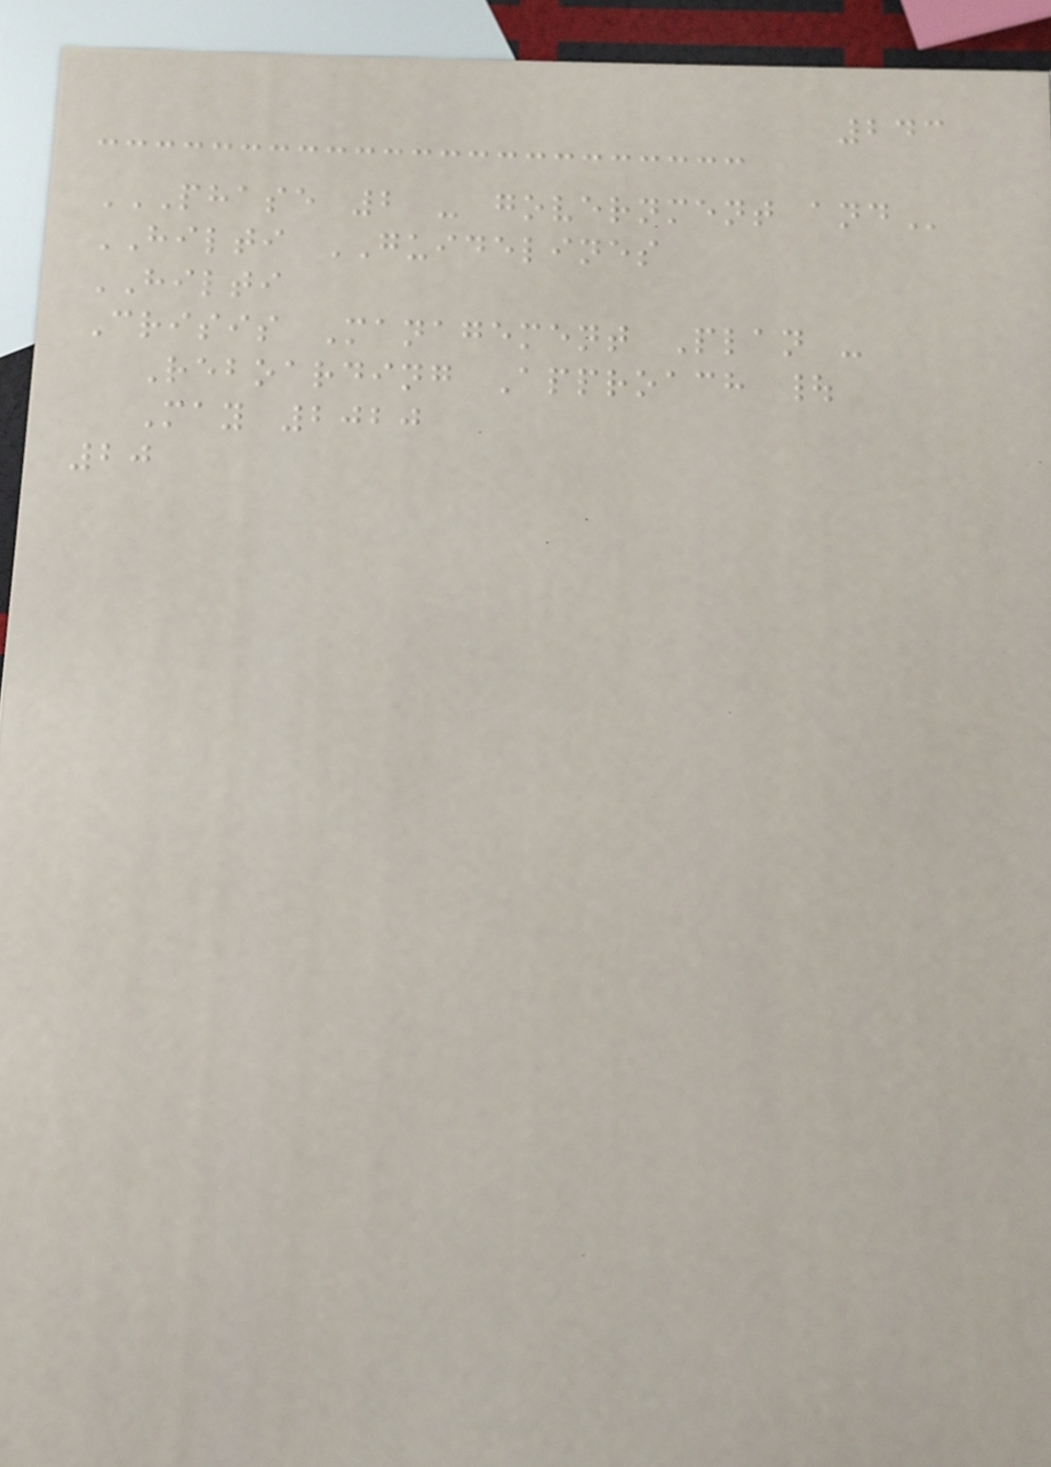243
PHASE 2 - GOVERNMENT AND
HILTI GUIDELINES
HILTI
Crisis Management Plan -
Reboarding Approach |
May 2020
20
